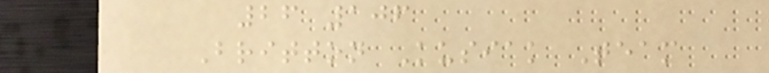26 106
Britton Kusiak Team
